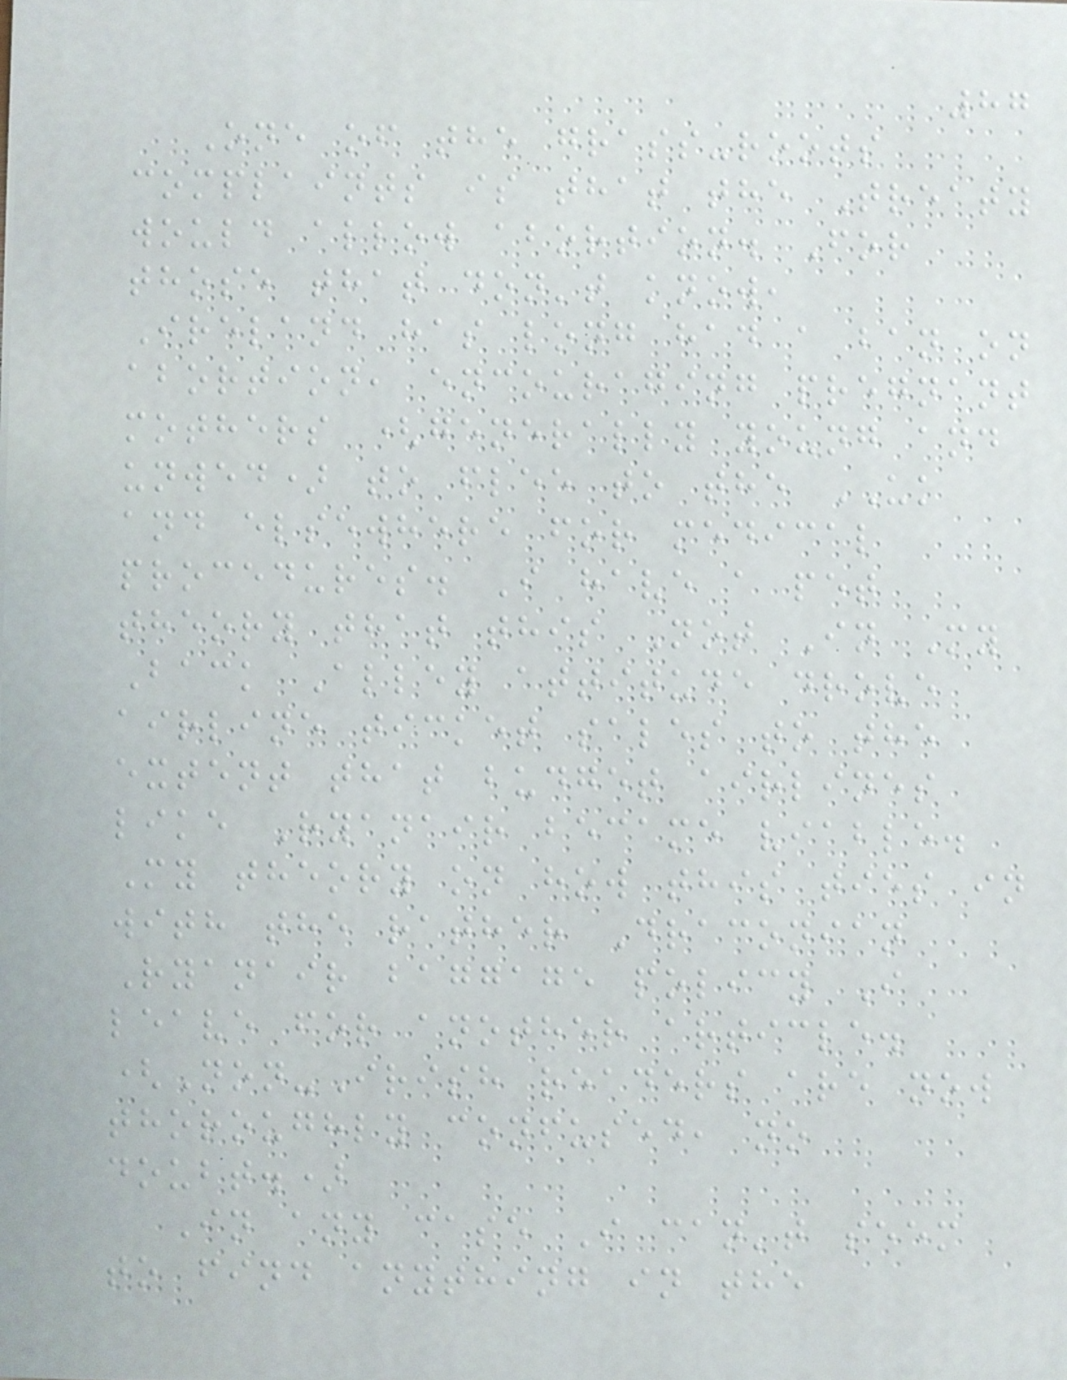87
One of the grass-roots
complaints is that the Treaty
would allow abortion. For
those that don't know,
Ireland has long had a ban on
abortion, encouraging pregnant
mothers (generally young and
unwed) to flee to the UK
and elsewhere for medical
procedures. I have a pet
theory that this Not In My
Back Alley attitude drove
airline ticket sales to the
extent that budget airlines
like Ryanair became viable.
My theory on how this ties in
with the rather Draconian
Ryanair baggage policy I
leave for another article.
(Non-Irish readers are now
thoroughly confused, no
doubt.)
In any case I can't seem
to find anything in the
